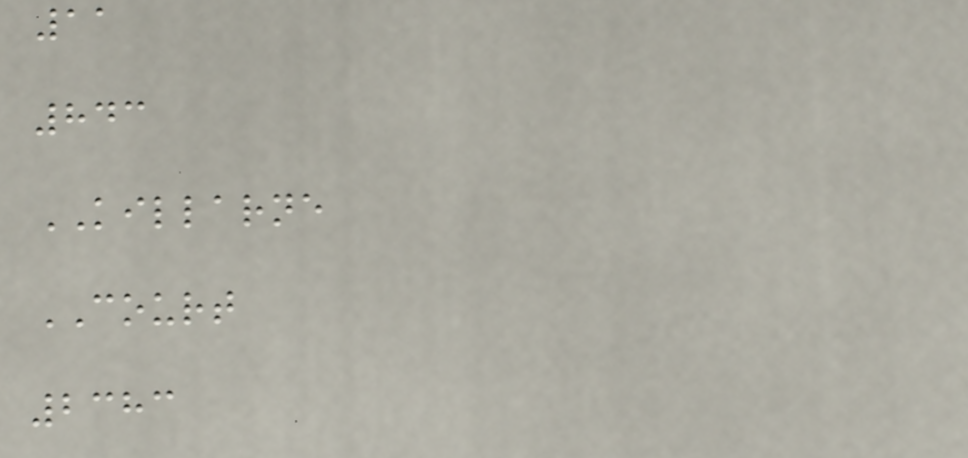11
843
KILLARNE
COURT
2383
